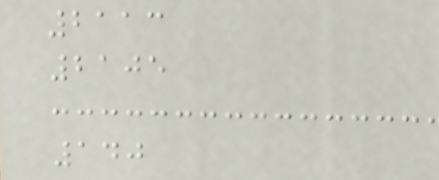2113
2105
140
